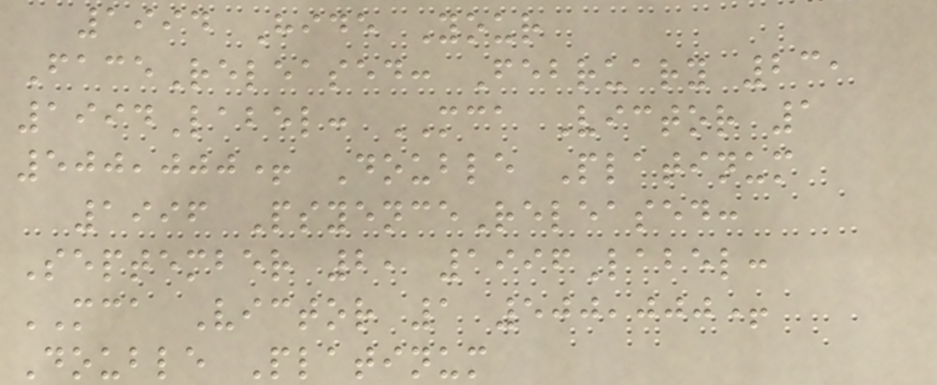1994 Hide Your
FaceReleased: February 23,
1994Label: MCA Victor 1
500,000+ Double Platinum
1996 PsyenceReleased:
September 2, 1996Label:
MCA Victor 1 500,000+
Double Platinum
